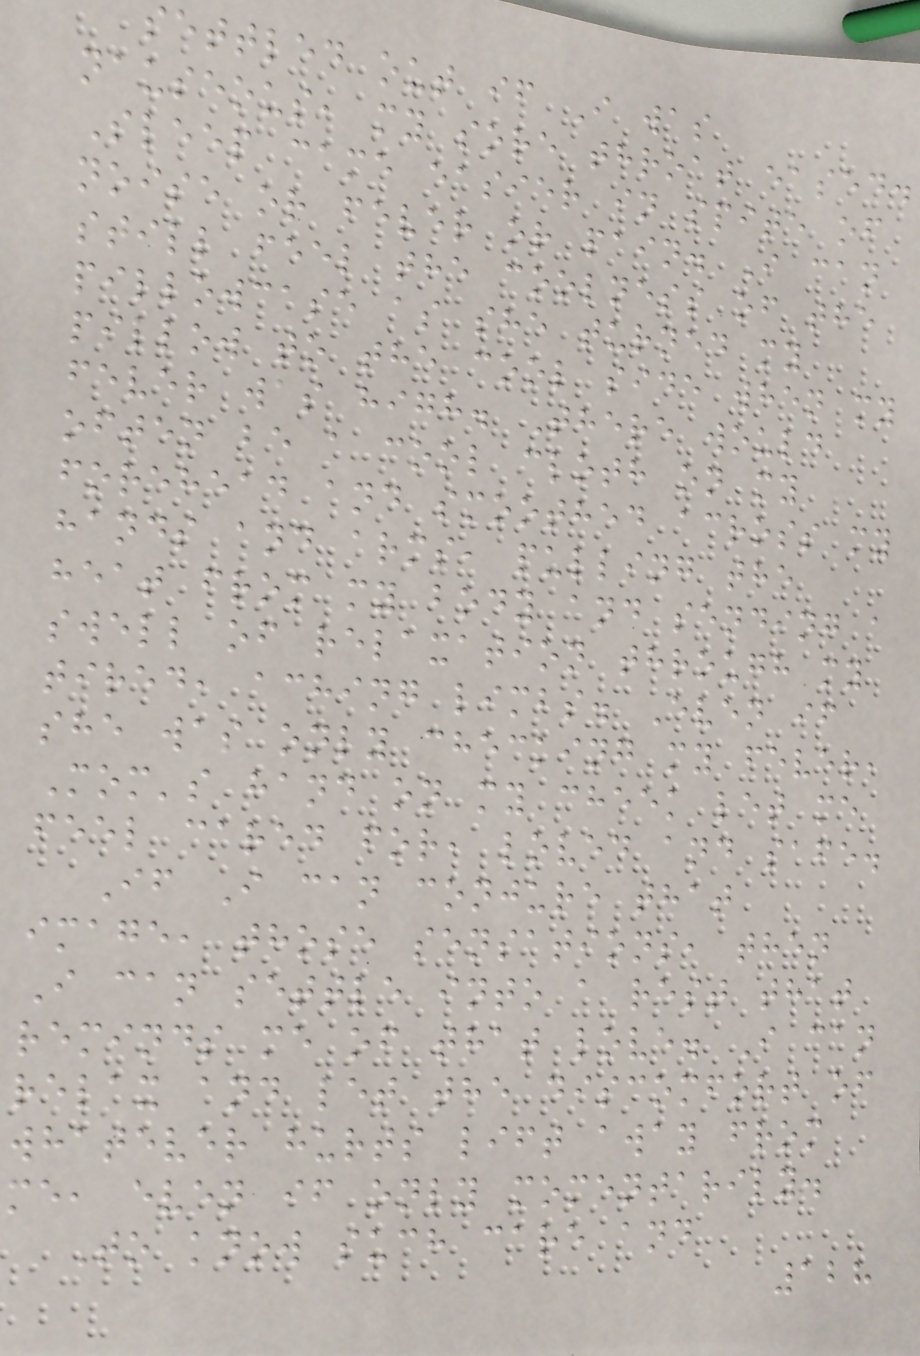settled out if I was
nauseous, my sore throat eased.
Sleep came easier in spite of
noise or fever or pain. I can
still feel the coolness of the
pillowcase as she turned my
pillow to the cool side when my
fever was high. There would
often be a cool cloth on my
forehead and smoothed across my
hands and arms, pulling the
heat from my body and sending a
swell of relaxation through my
tired, aching limbs. Even if
she was only checking my fever,
Mom's hand on my cheek let me
feel cared for, loved and safe.
If I can conjure that
image, those sensations, then
I can settle into a rest that
reminds me of that love. I can
relax and let the discomfort of
whatever hurts lift away from
me, even if only momentarily.
To know such care and
128
